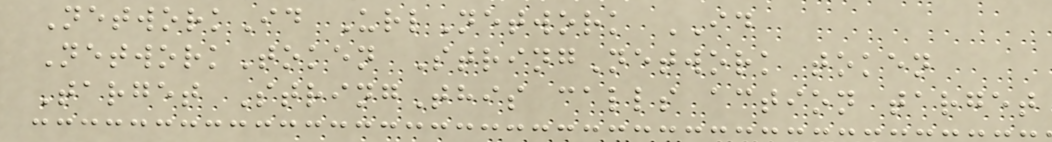NetworkId UrlNetwork ID
NetworkToken StringNetwork token
Target StringThis calls action target
